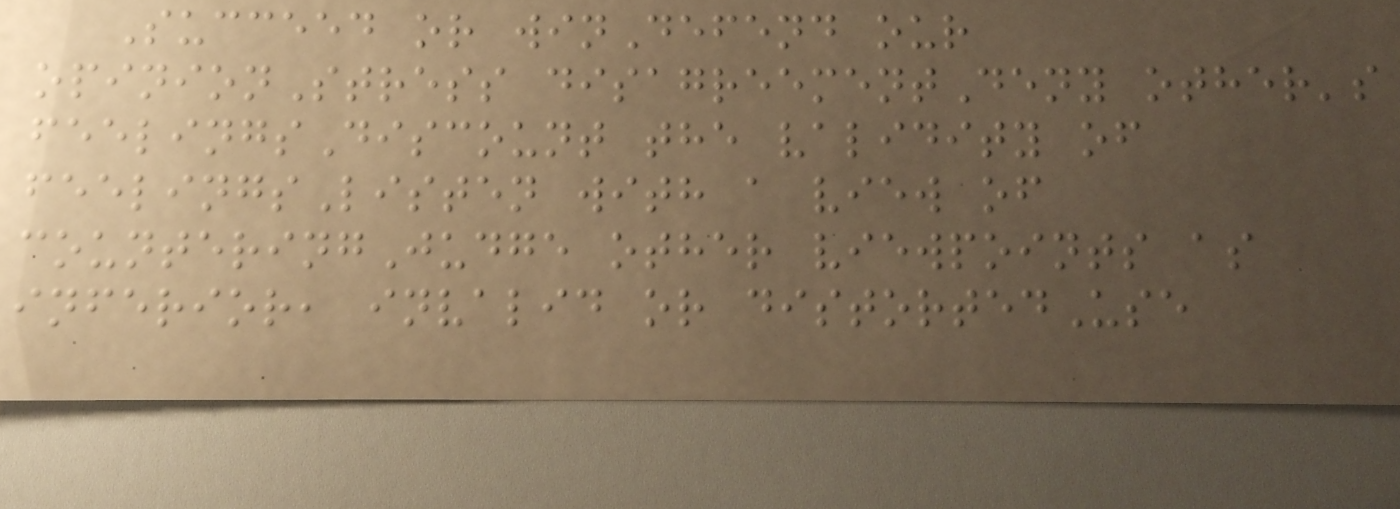Succeed or winDefend our
opinionStress disagreementDeny other's
feelingsDiscount the validity of
feelingsListen with a view of
counteringJudge other viewpoints as
inferior, invalid or distortedUse
